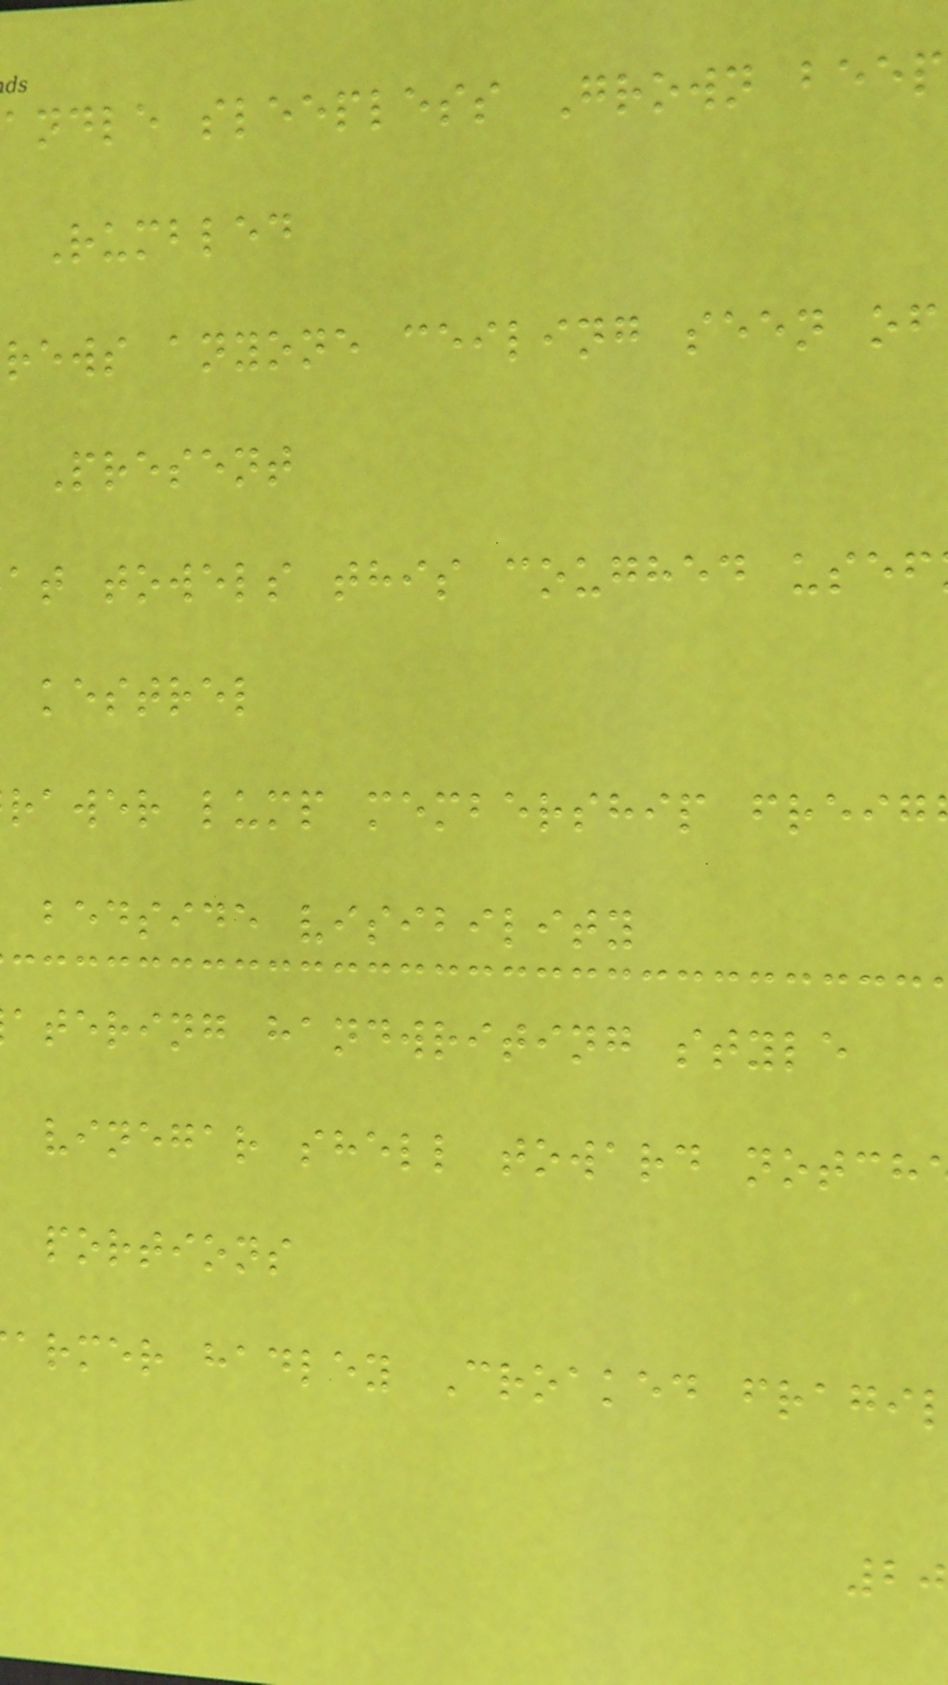andle sleepless Grown beep
Rumbled
rews anyone ceiling seen of
Present
at towels this coughed usef
kestrel
rawer lump membership freig
bedside visibility
atering handwriting style
vinegar shell toward notch
portions
armer hadley Croaked fragi
